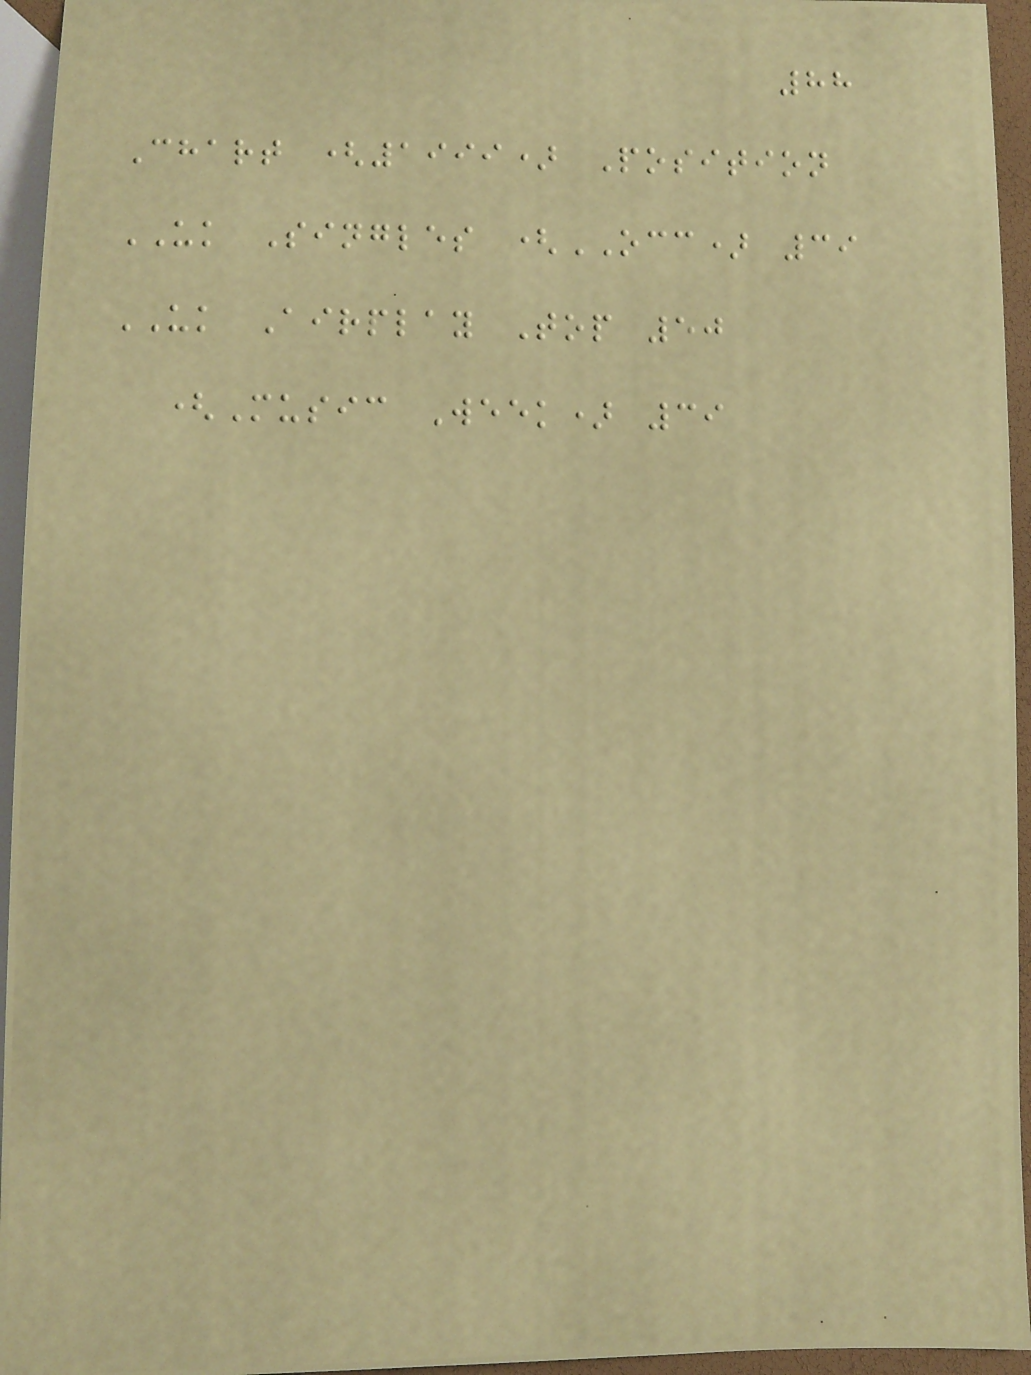88
Chart (1999) Position
UK Singles (OCC) 39
UK Airplay Top 50
(Music Week) 39
